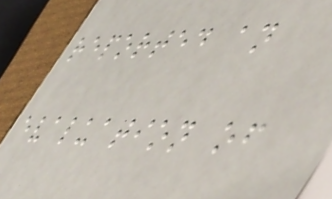reported an
evaluation of
